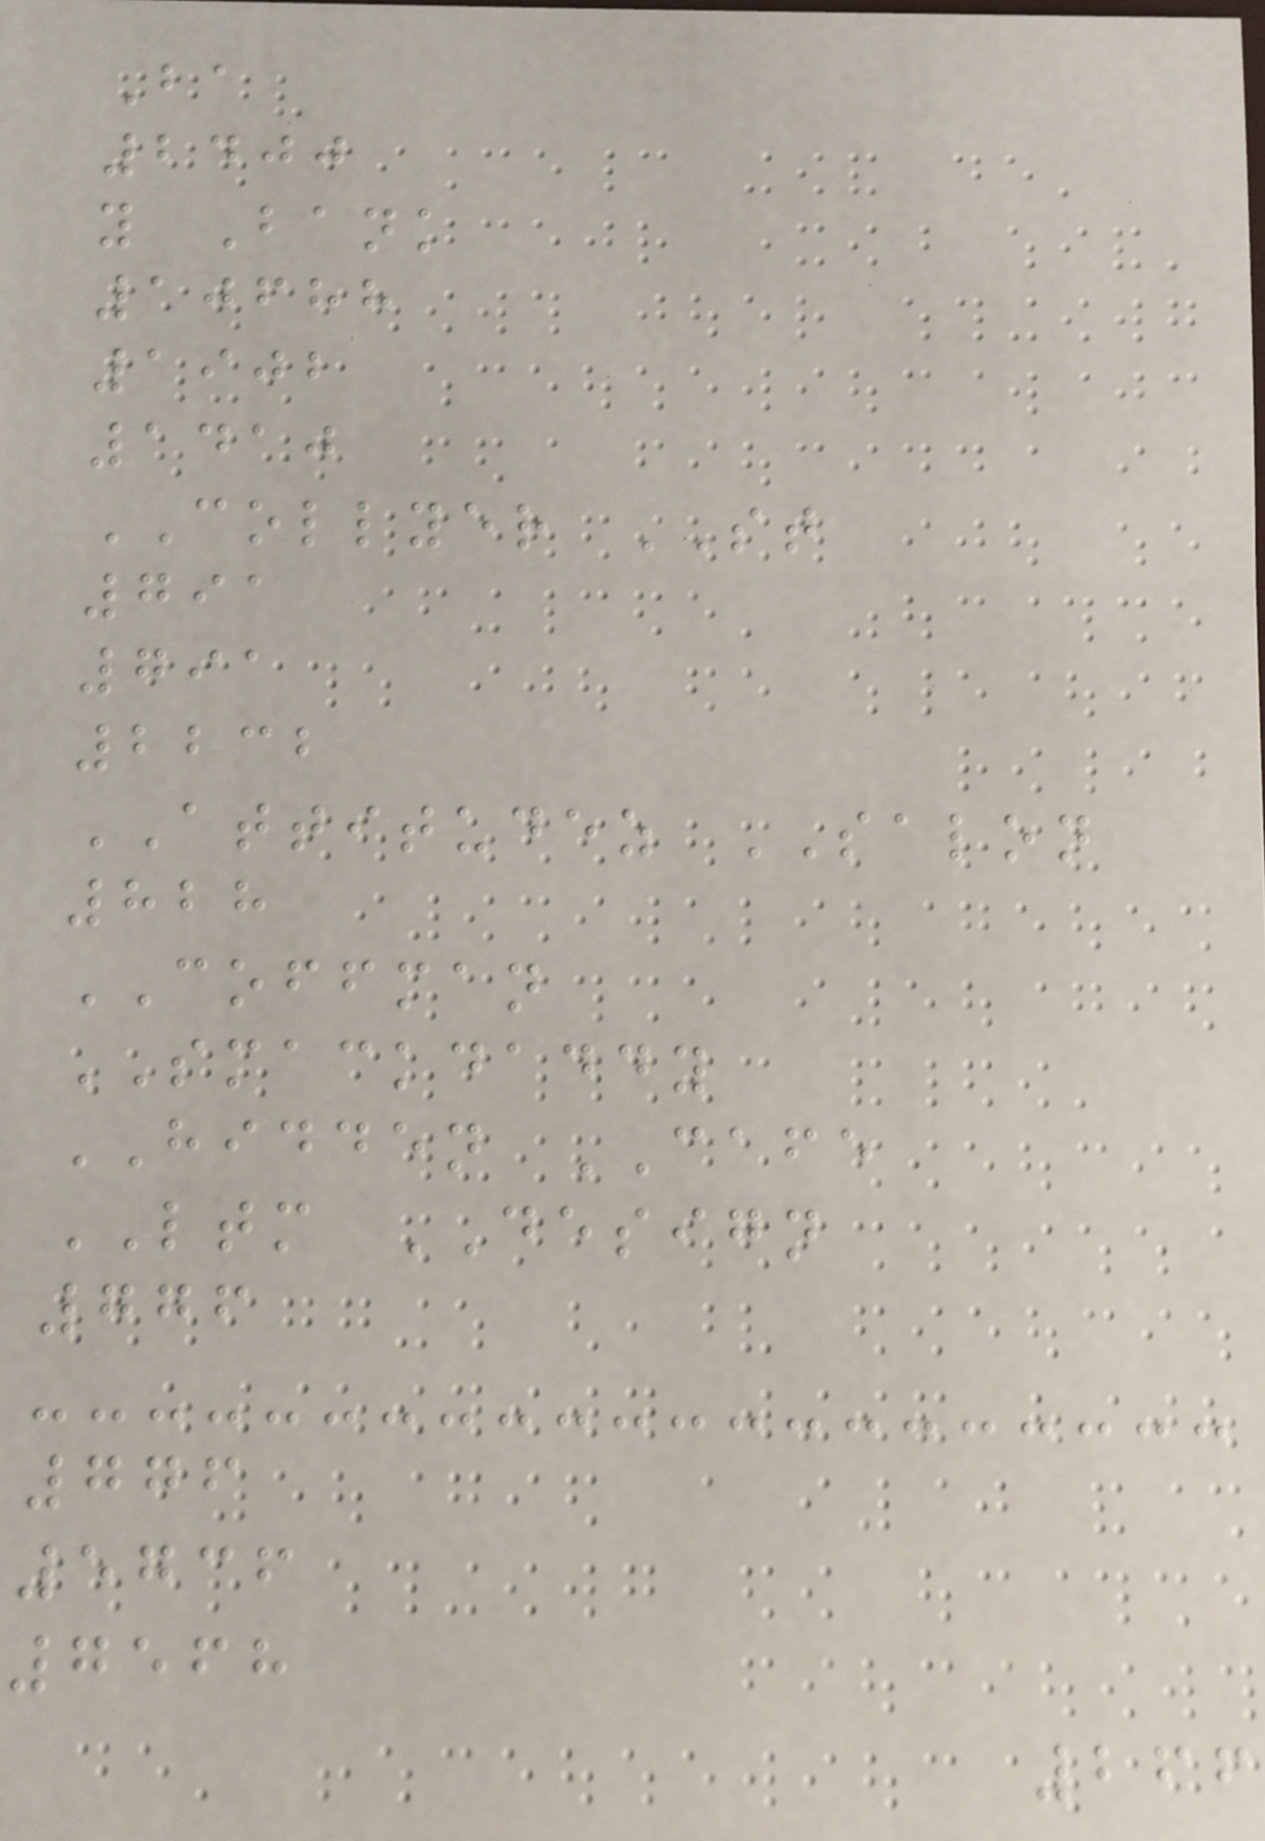Ba
2400
y Bank
10688
1902
1410
COLLYER ST
791
791
2232
ATTITUDEZ SALON
828
COFFMAN
SMACKDADDY
HIDDEN CAFE
LTM DESIGN
776
776
5736
7568
266
